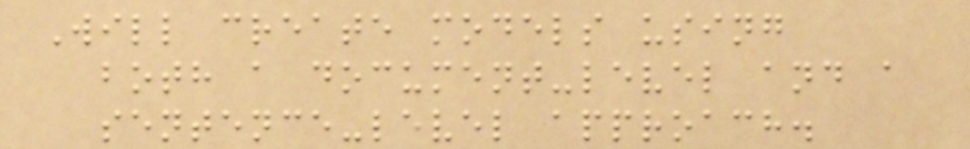Will create models using
both a document-level and a
sentence-level approach.
